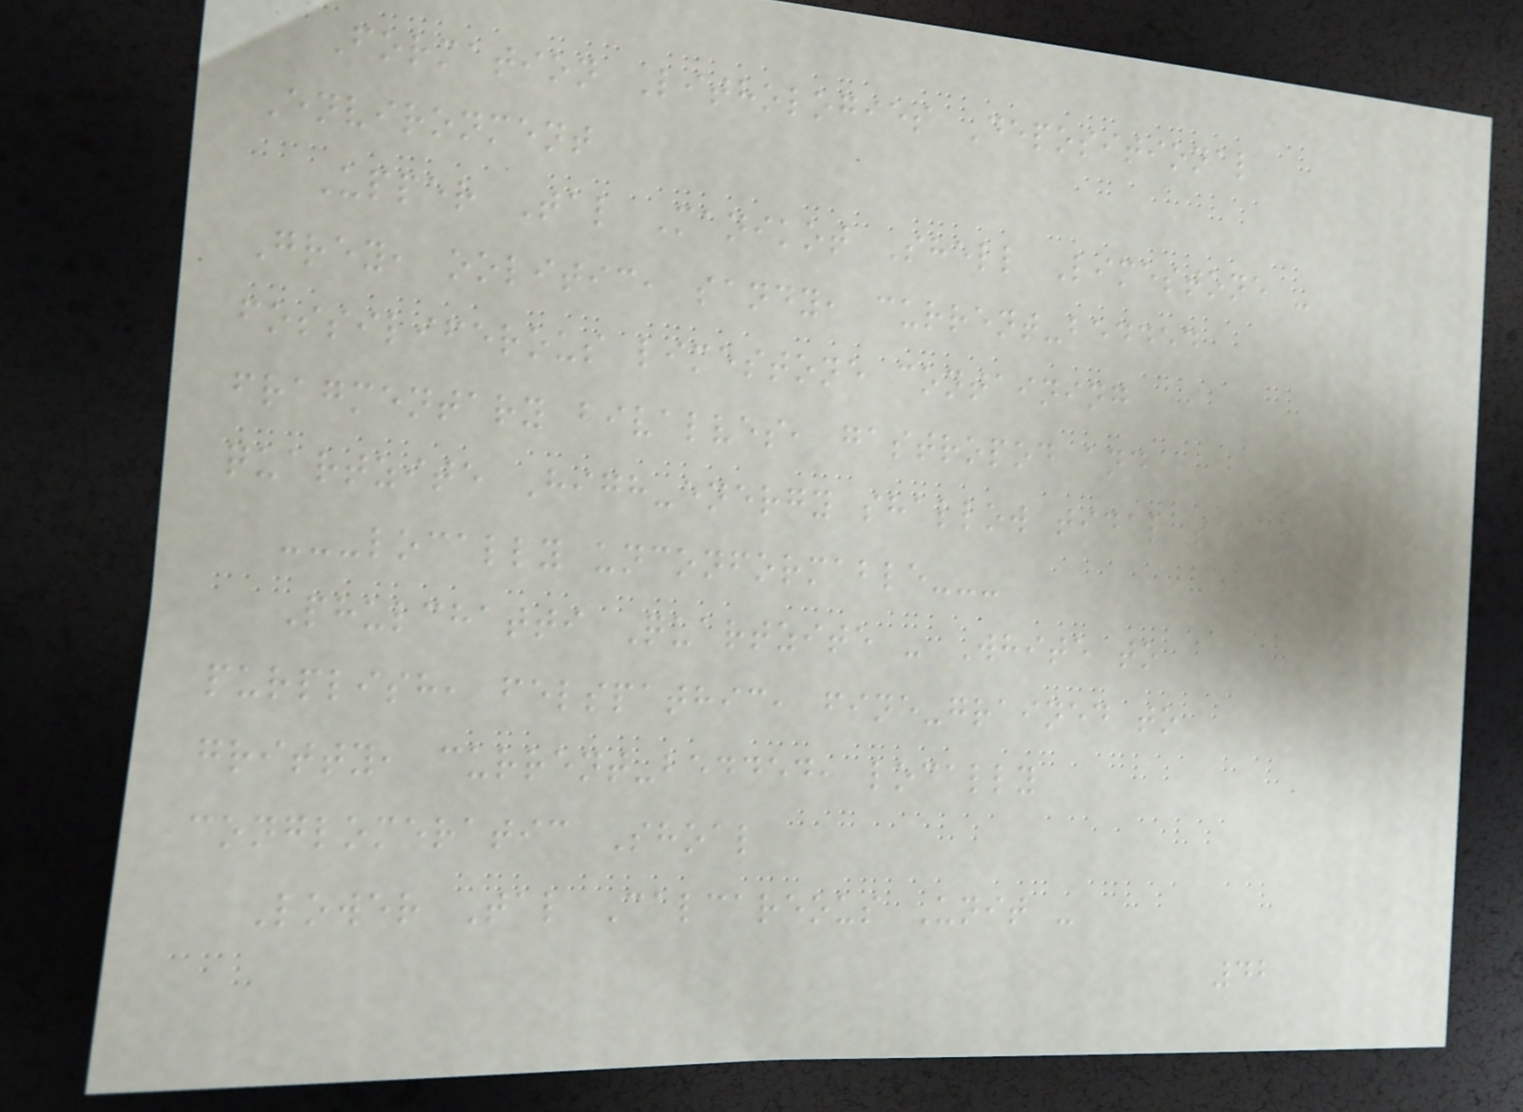Formation Lithologies Depositional
Environment
Upper Tal Manikot Shell Limestone -
Grey, oolitic, sandy, current-bedded
fossiliferous limestone containing
fragmentary bivalves, gastropod and
quartzite High-energy shallow tidal sea
---locally unconformable---
Phulchatti Quartzite - White to
purplish, felspathic, fine-grained to
gritty, current-bedded, locally
conglomeratic Shoal
Lower Tal Calcareous Unit -
42
